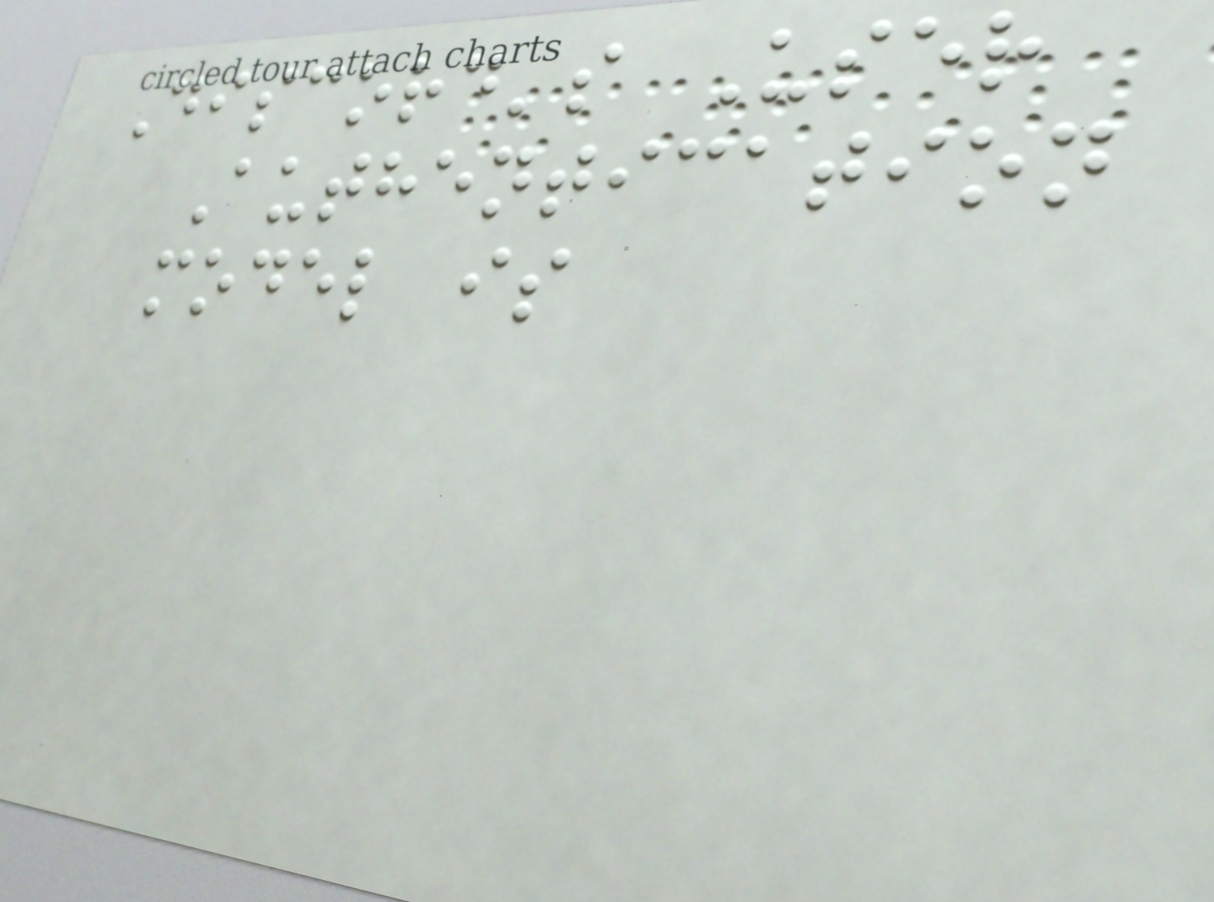Discord's User
Authentication
model is
